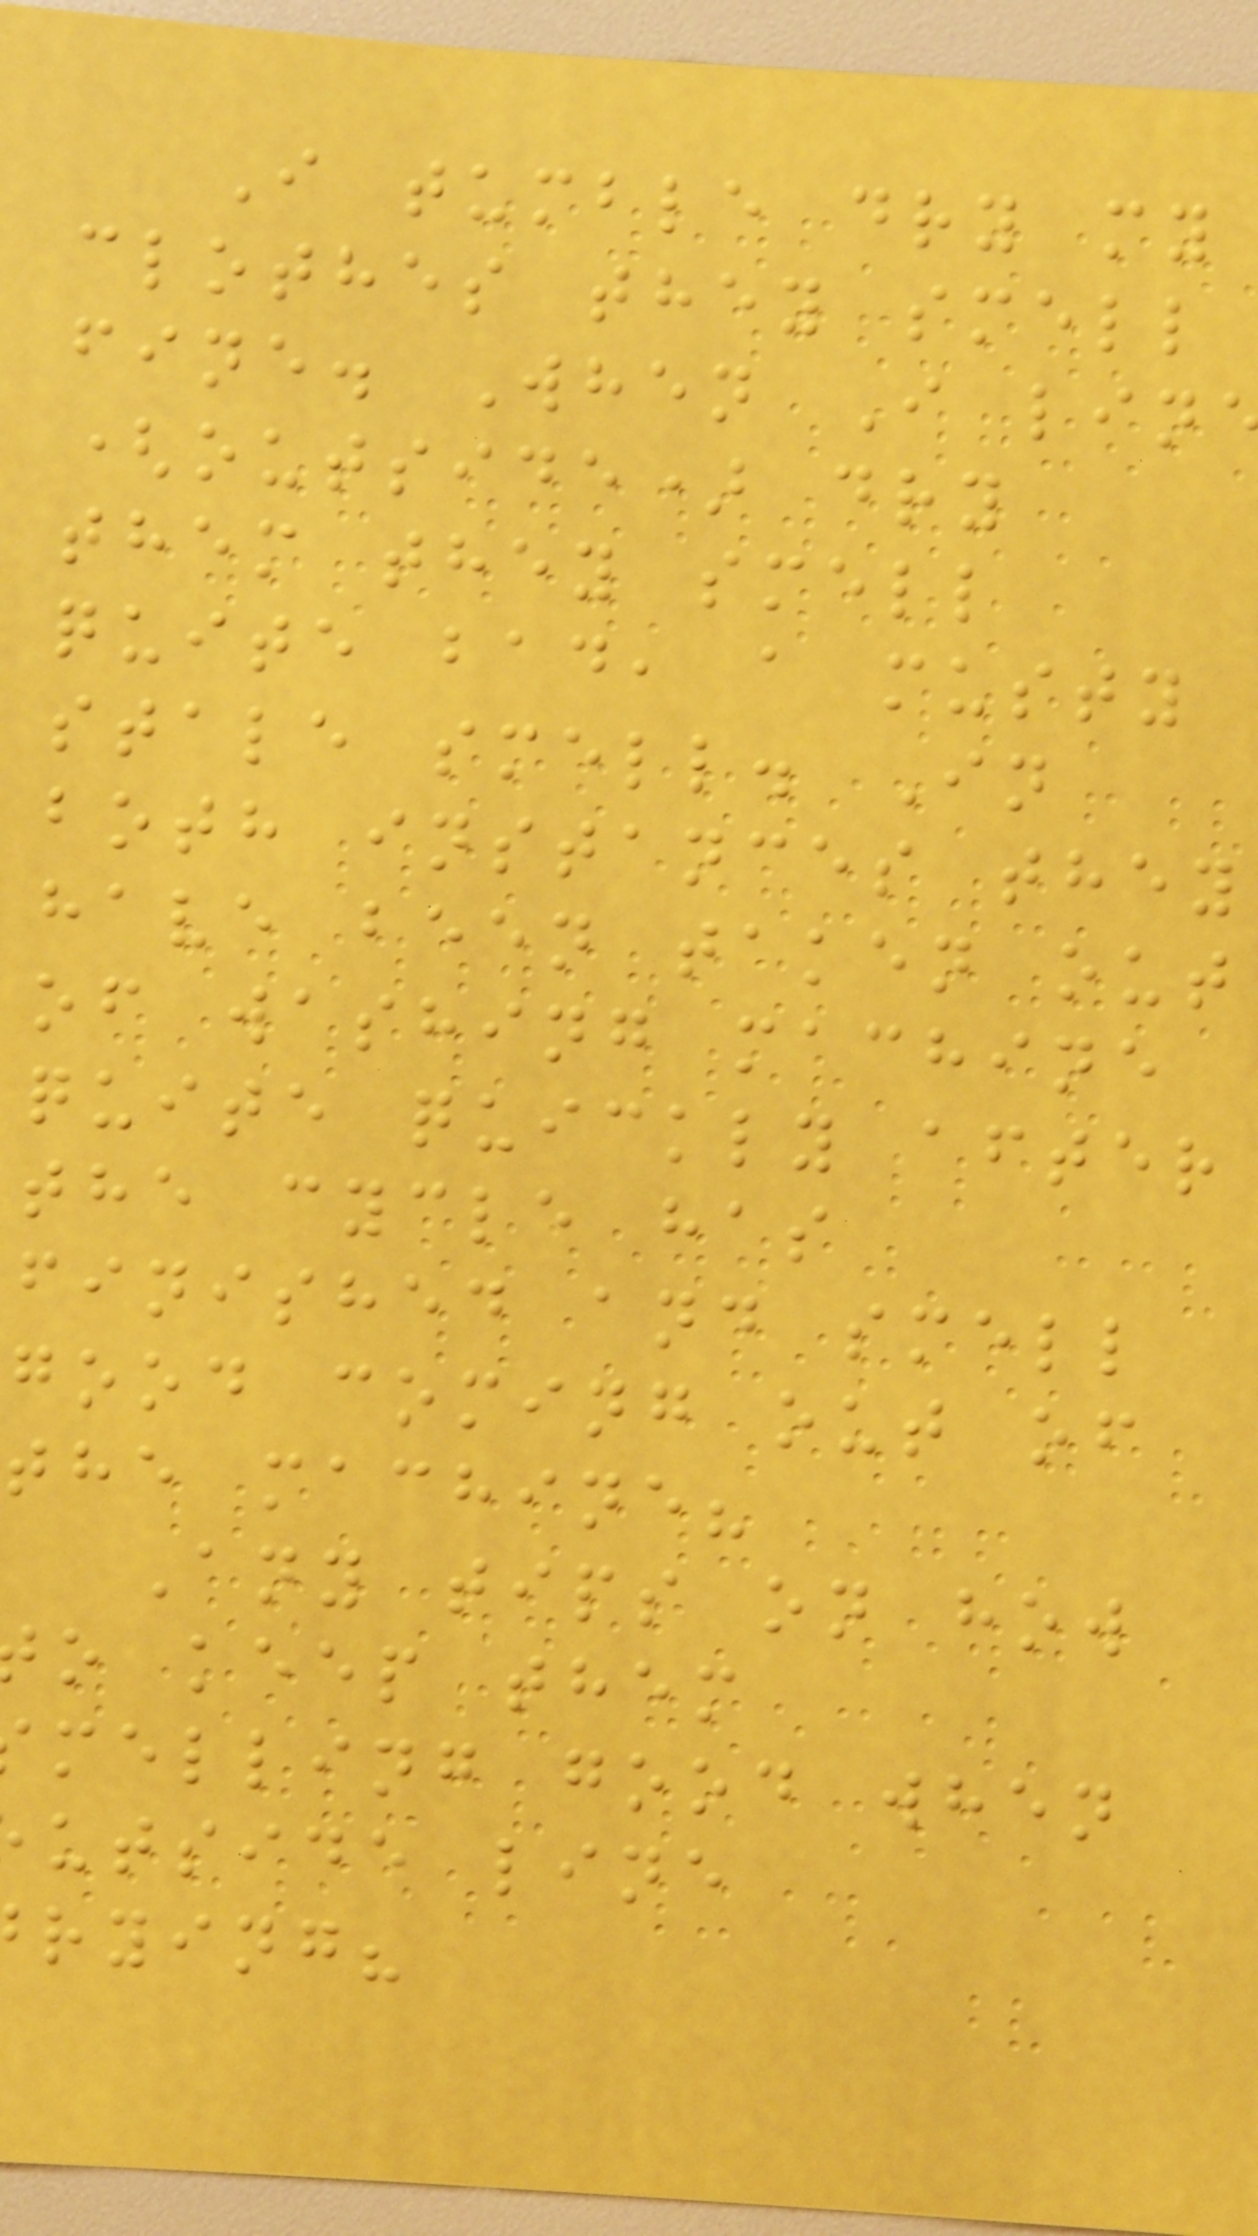I tumble dry my
clothes they smell
fine. When I lin
(outside) dry
them they smell
quite bad, a musty
stale smell. In
both instances they
have been taken out
of washing machine
quite quickly after
the cycle has
finished and smell
good coming out of
the machine?
Any tips on how
o keep them
melling good when
utside line
rying?
